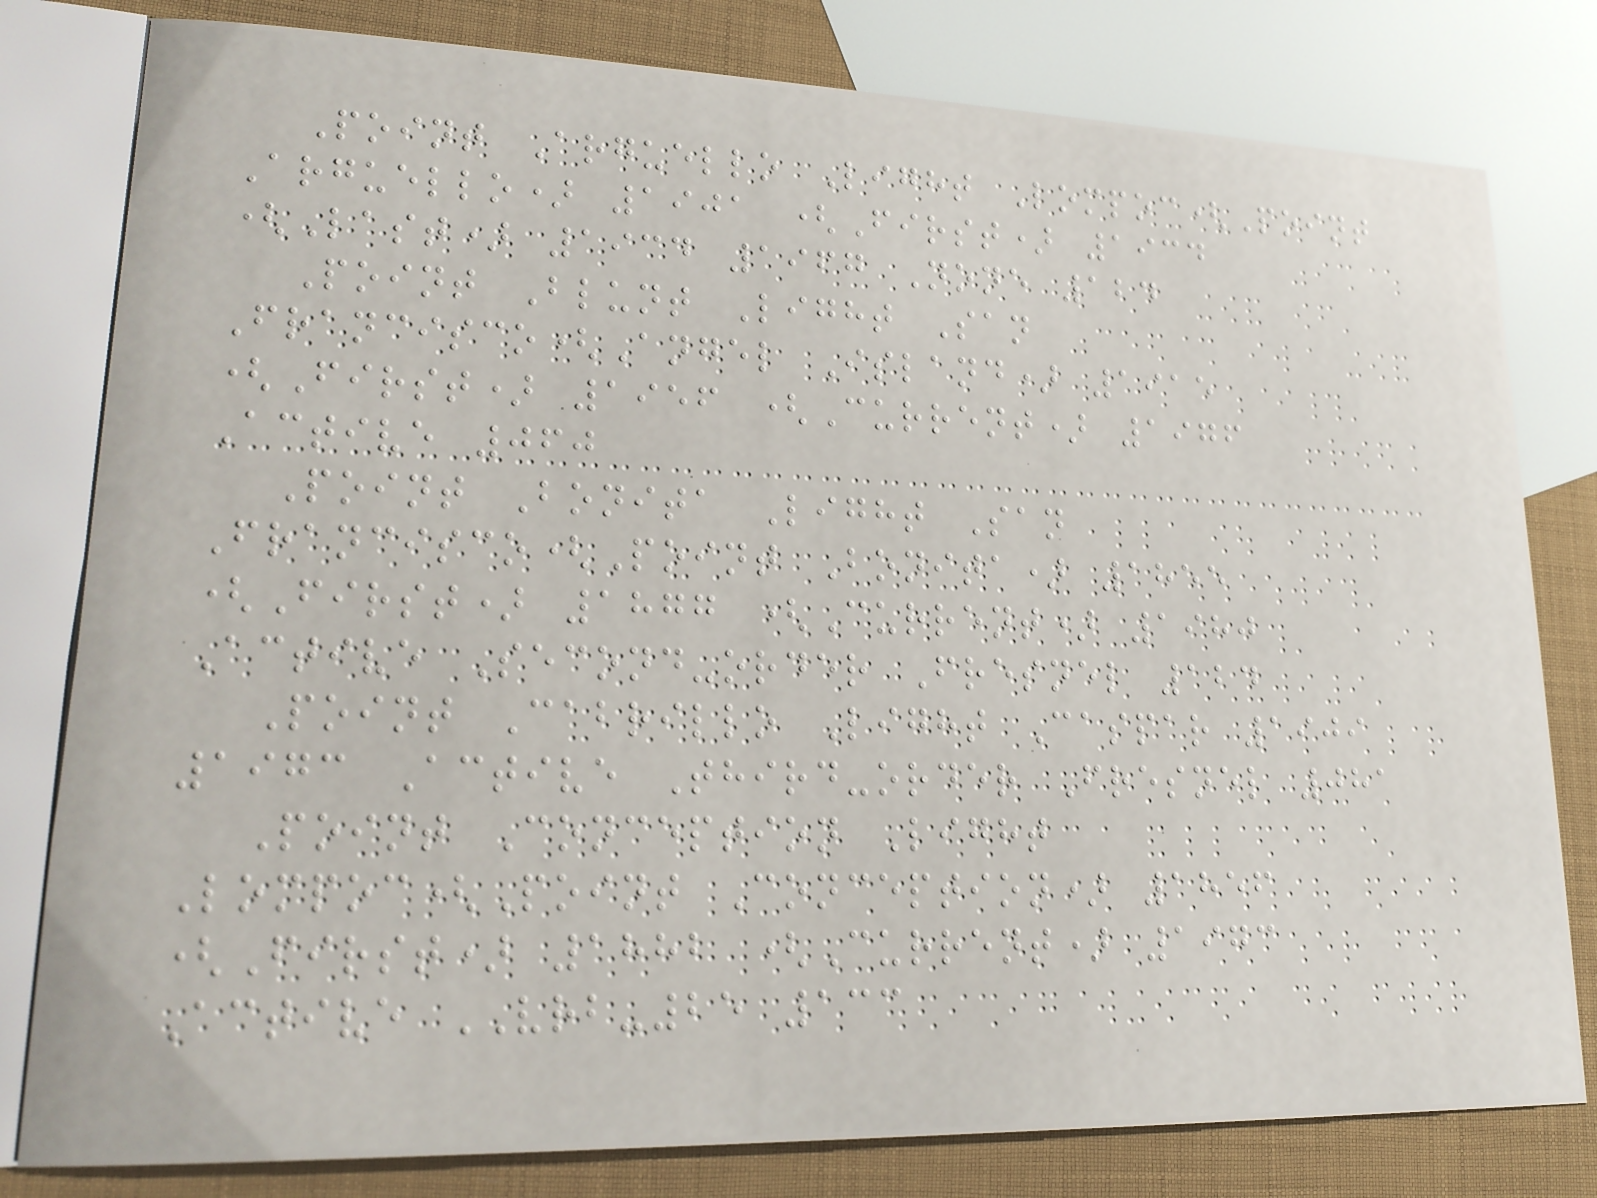Point Arguello Light Lompoc(Point
Arguello) 1901 (First) 1934
(Last) 1934 1967 None 124
Point Blunt Light San
Francisco(Angel Island) 1915
(First) 1956 (Current) 1976
Active 060
Point Bonita Light San
Francisco(Point Bonita) 1855
(First) 1877 (Current) 1980
Active Second-order Fresnel 124
Point Cabrillo Light Caspar 1909
1973 Active Third-order Fresnel 081
Point Conception Light
Lompoc(Point Conception) 1856
(First) 1882 (Current) 1973
Active VRB-25 133
